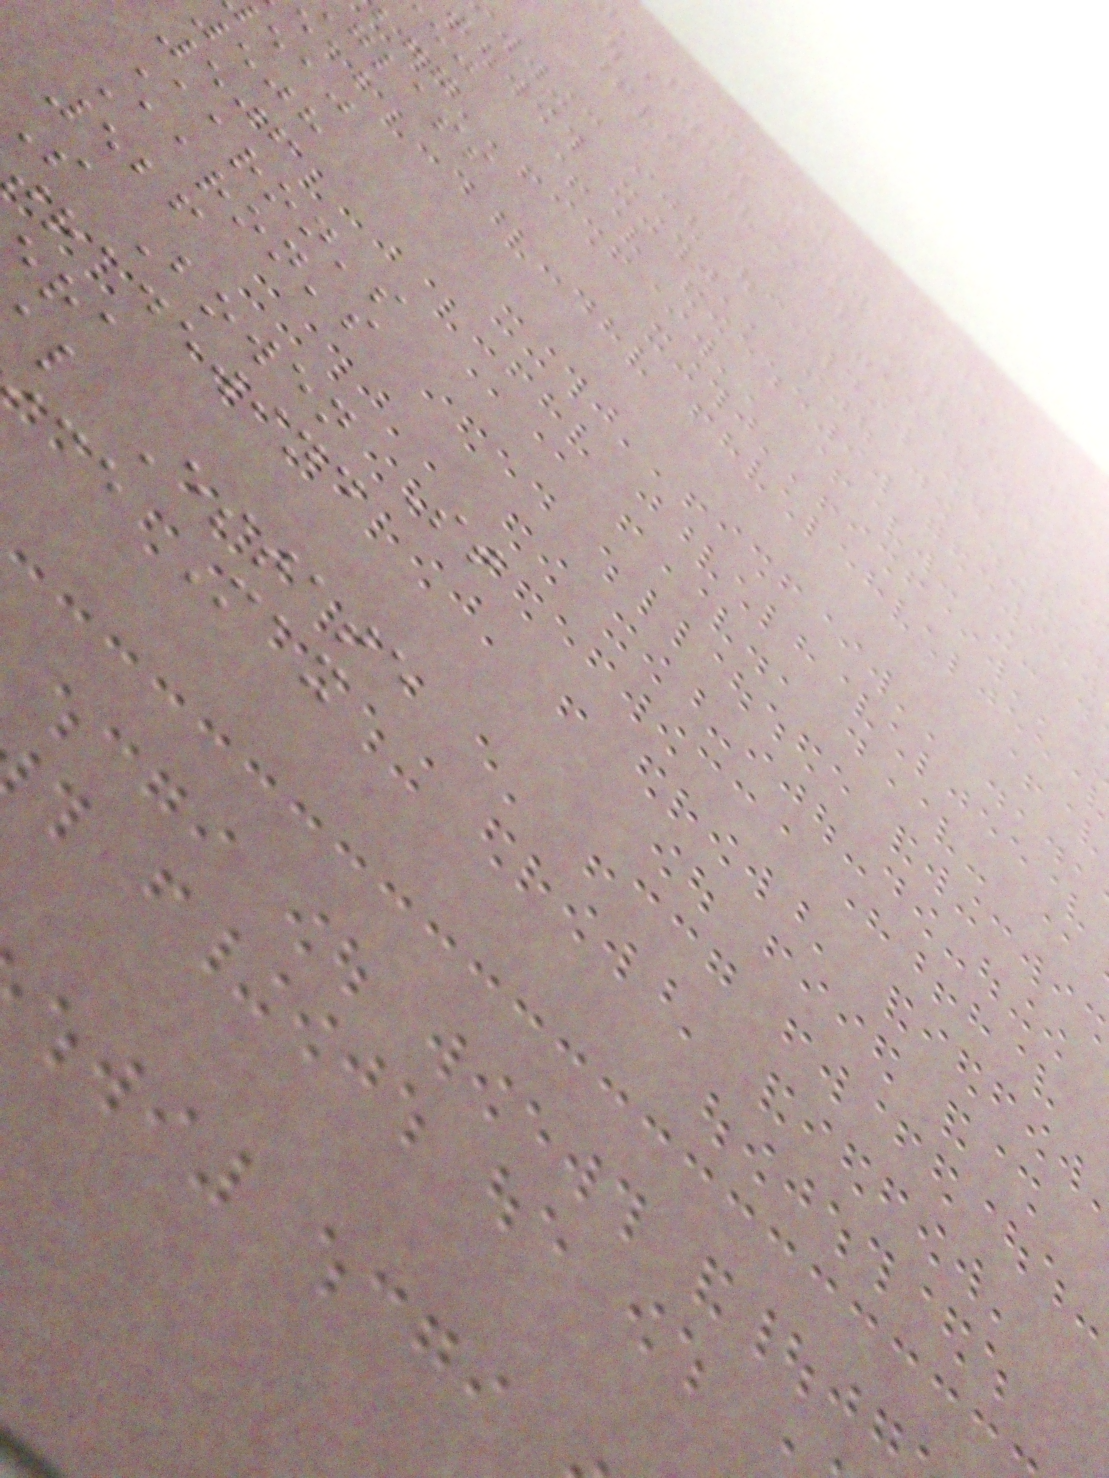glass
508
506
Aaron's
Aaron's
526
S Bowen St
radewind
l Estate
ce Max
